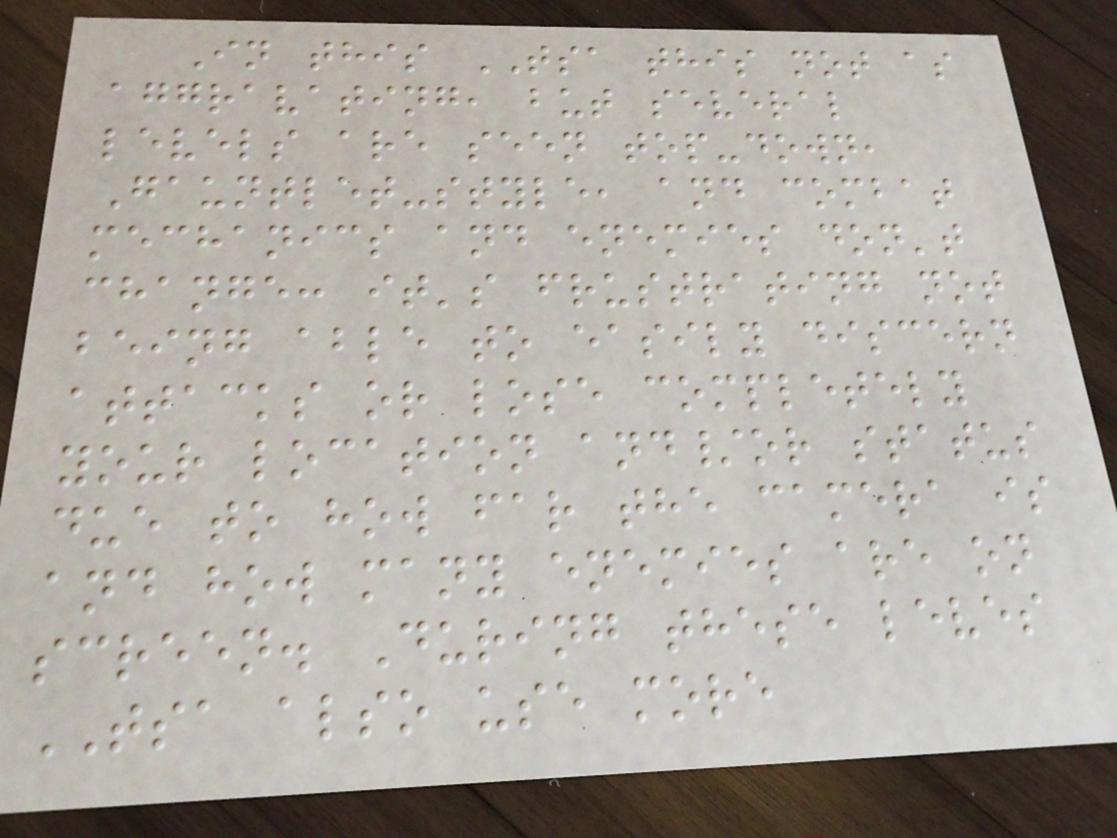In this TSA this not as
aggravating, but several
levels are seen top-down,
Gauntlet-style, and combat
mechanics and enemies don't
change: it's frustrating not
being able to easily discern
attacks or lose completely
your location and/or status
due to how far the camera is
and how many enemies are on
screen. During these leves
TSA also use more
